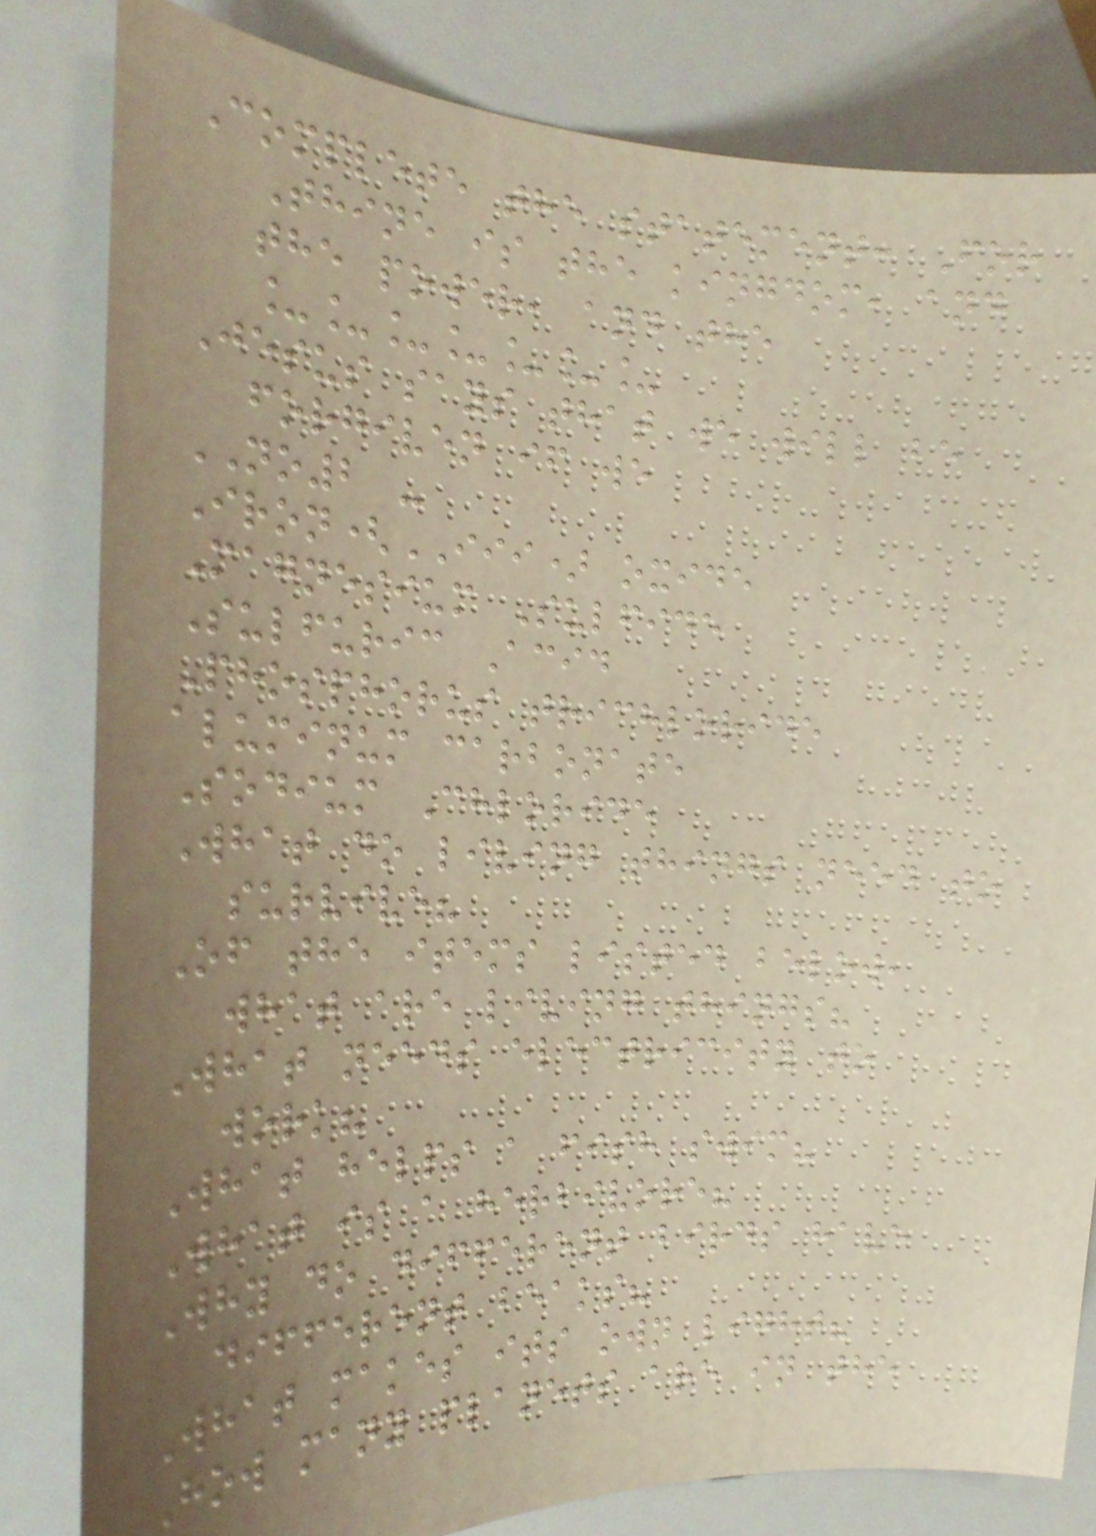Complete the statement: For
Thine is the kingdom, and
the power, and the
_______
Jesus says that we will be
forgiven if we
NO2 -
Iron(III) oxide
Magnesium Sulfide
Sulfuric Acid
Phosphorus trichloride
aluminum carbonate
Sodium Chloride
What do living things need to
survive?
Of the items listed below,
what are living things?
What needs electricity to
work?
What helps a fish swim?
What is a herbivore?
Why do different birds have
different beaks?
What makes its own light?
How many planets are in the
